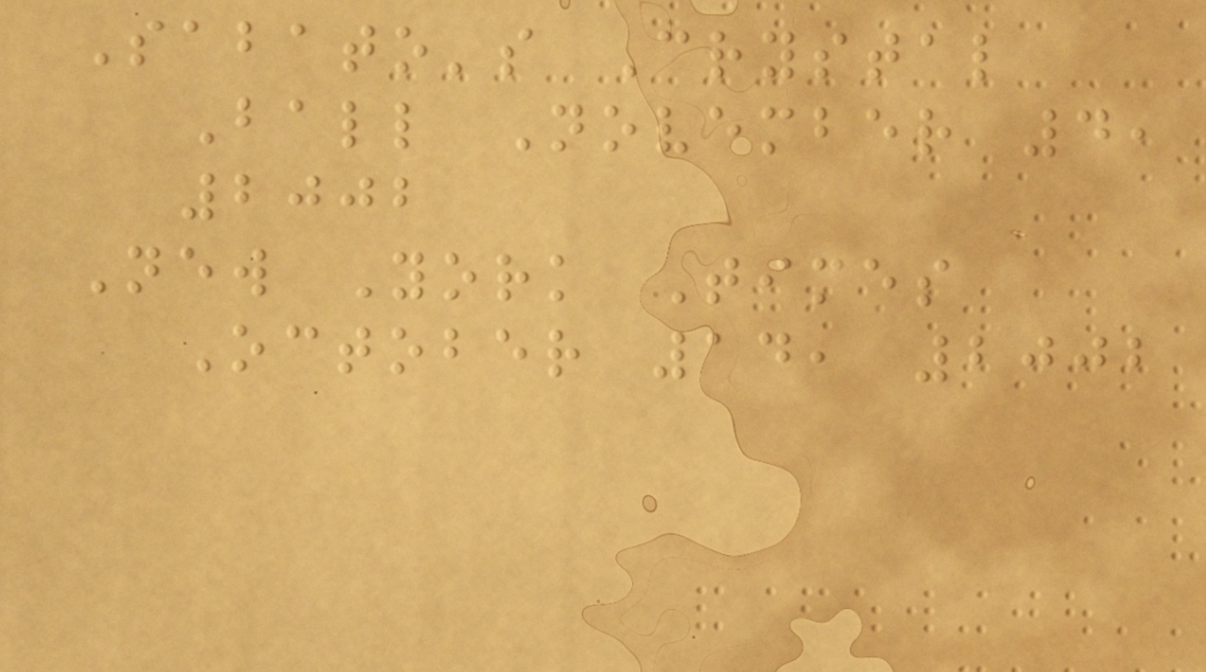Sabato's Crystal
Ball November 4,
2002
New York Times
October 14, 2002
